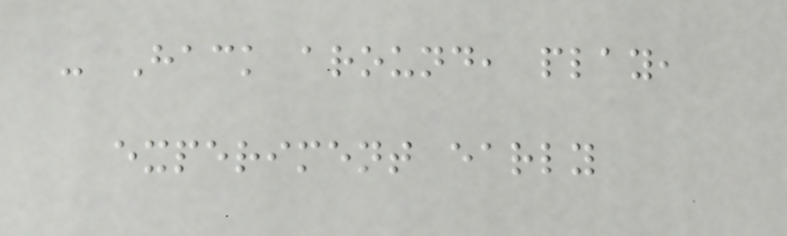- Hack around, play,
experiment early
